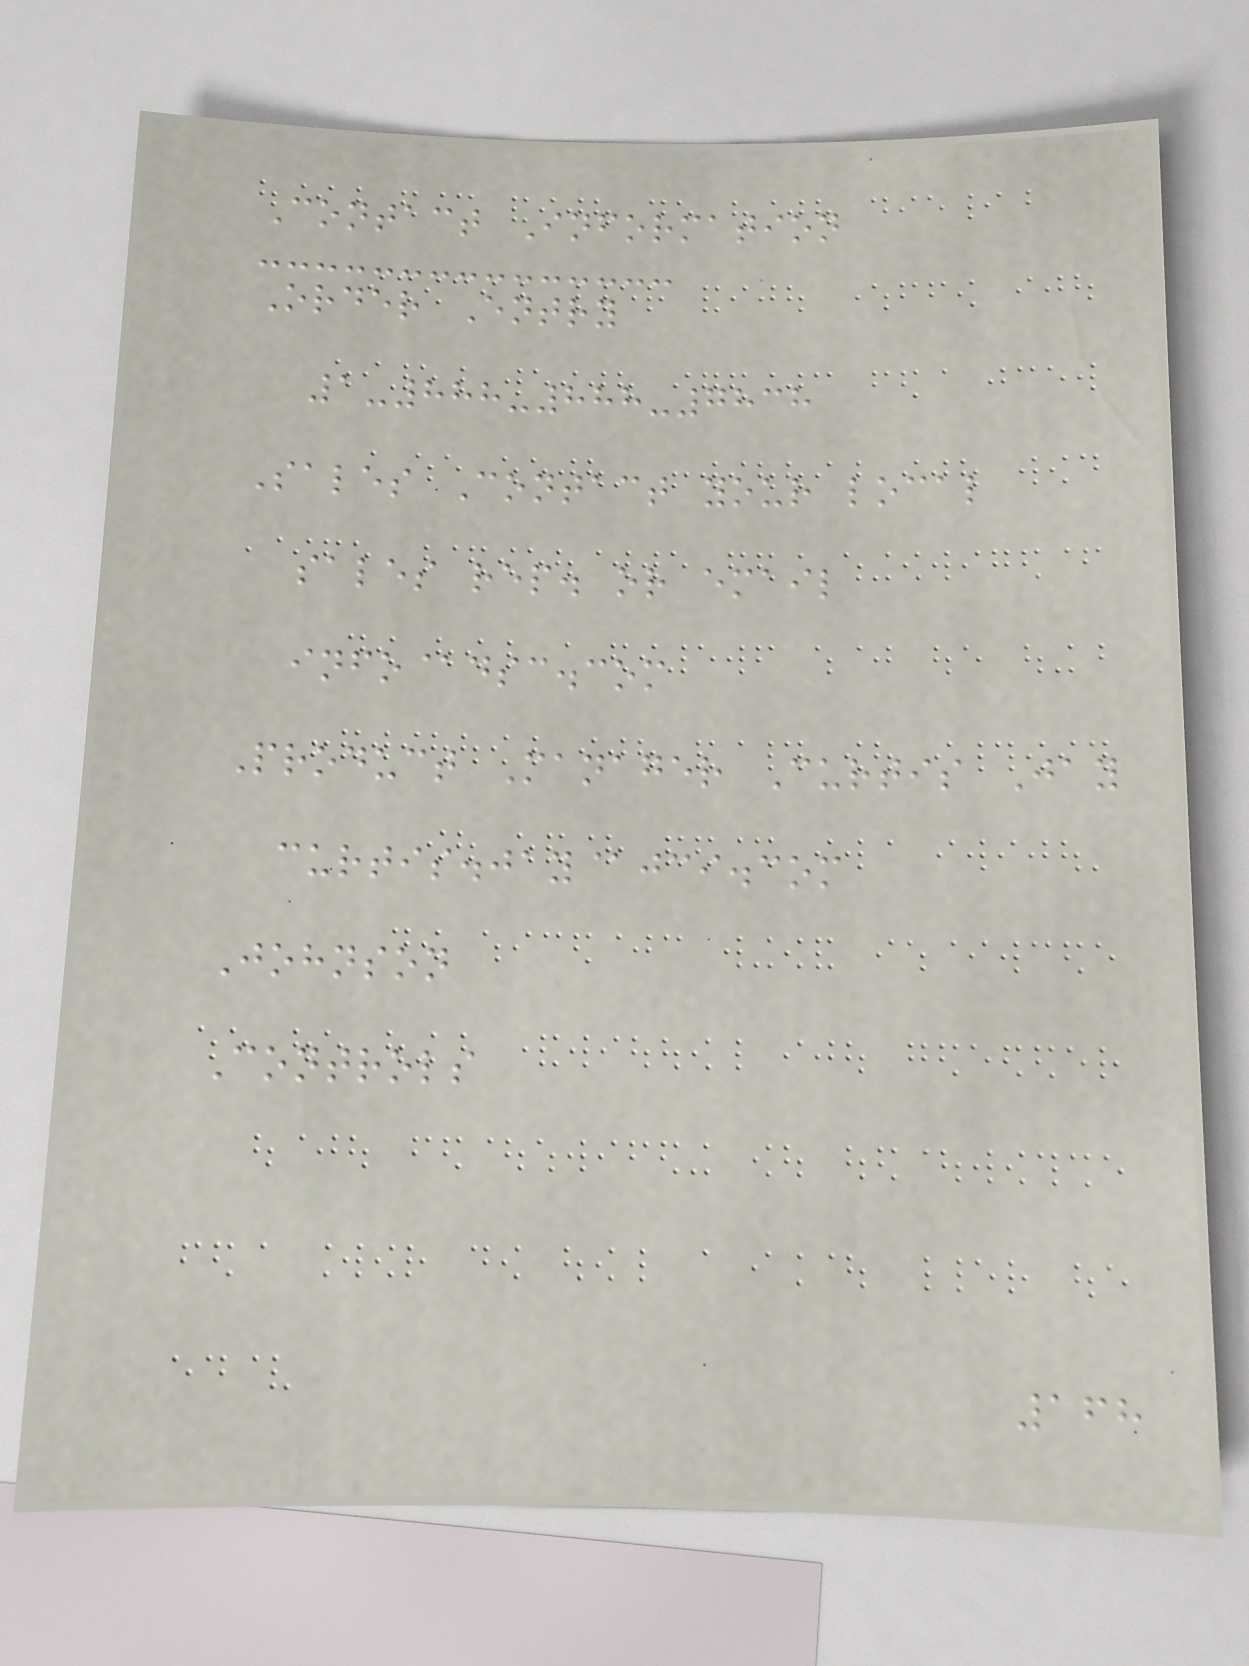Contact Information
Order Entry
1-888-888-7838
Sales Contact your local
sales rep. or email
info@dsc.com
Product Manager Curtis Jay
curtis.jay@jci.com
Johnson
Controls
168
